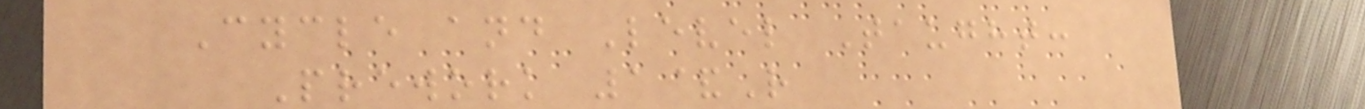Cycle and Level Taught:
Prework 1&R
